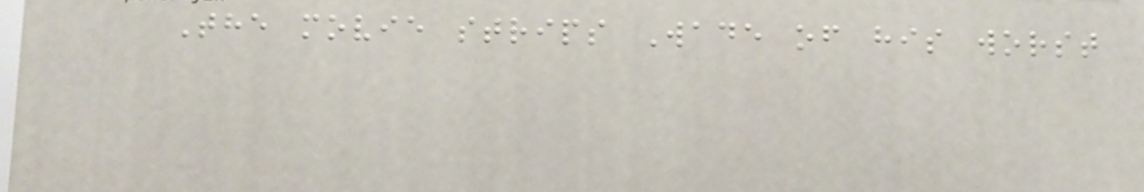The movie strips Wade of his worst
